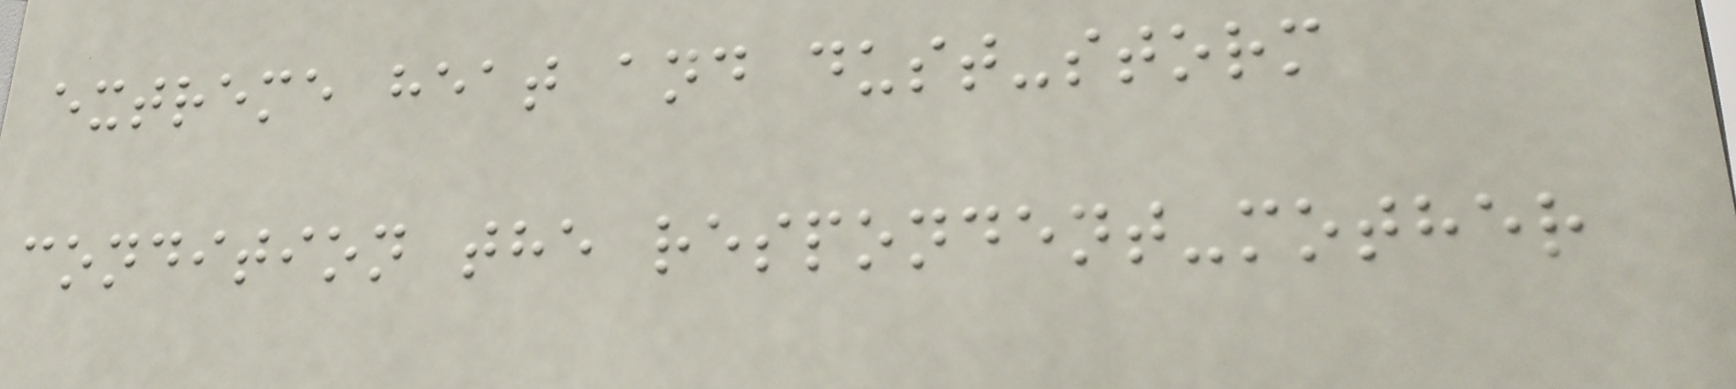extreme heat and dust-storm
condition the respondent-mother
